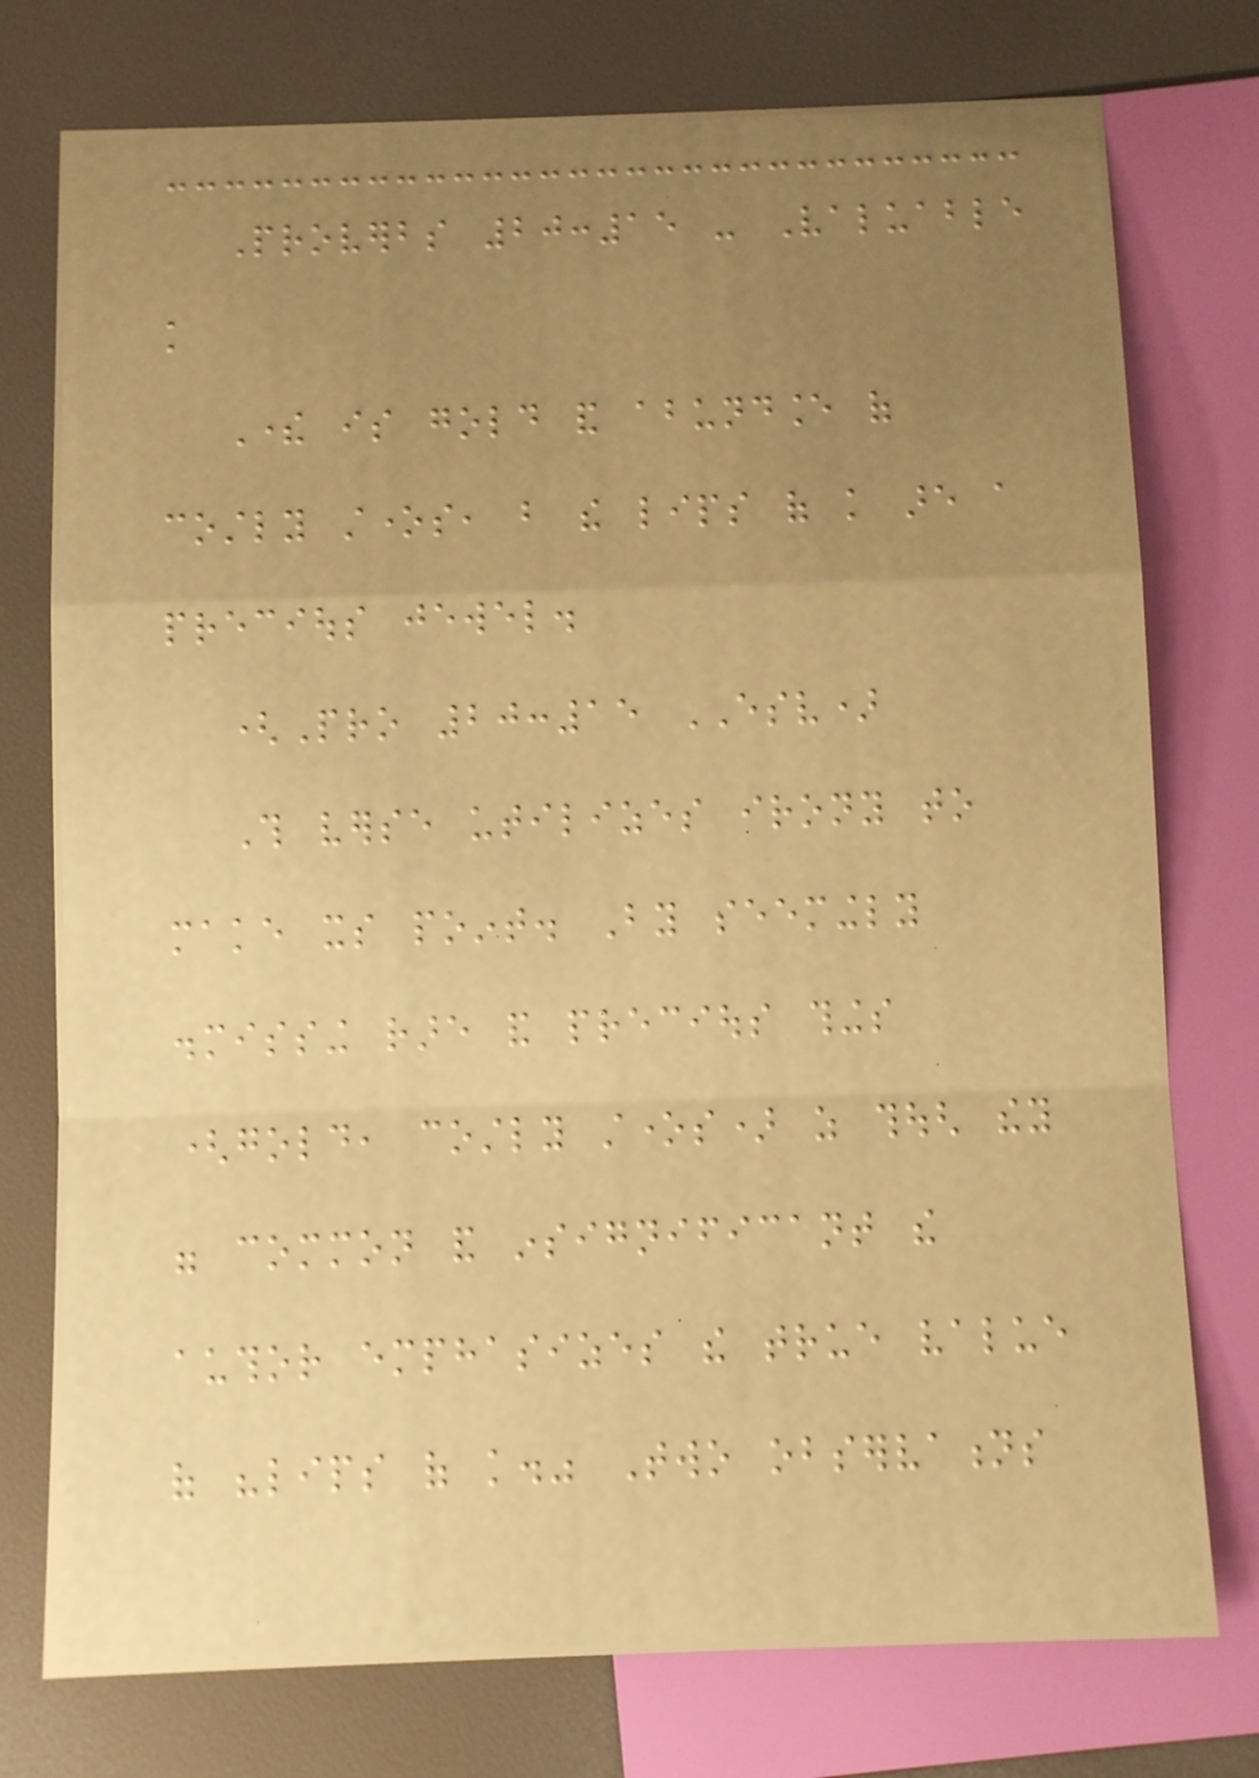Proverbs 20:15 - Valuable
knowledge
There is gold and abundance of
costly stones, but the lips of knowledge are a
precious jewel.
(Pro 20:15 ESV)
This verse utilizes irony to
make its point. By seemingly
dismissing rare and precious things
(gold, costly stones) as though they
were common and insignificant the
author emphasizes the true value
of "lips of knowledge." Two observations
